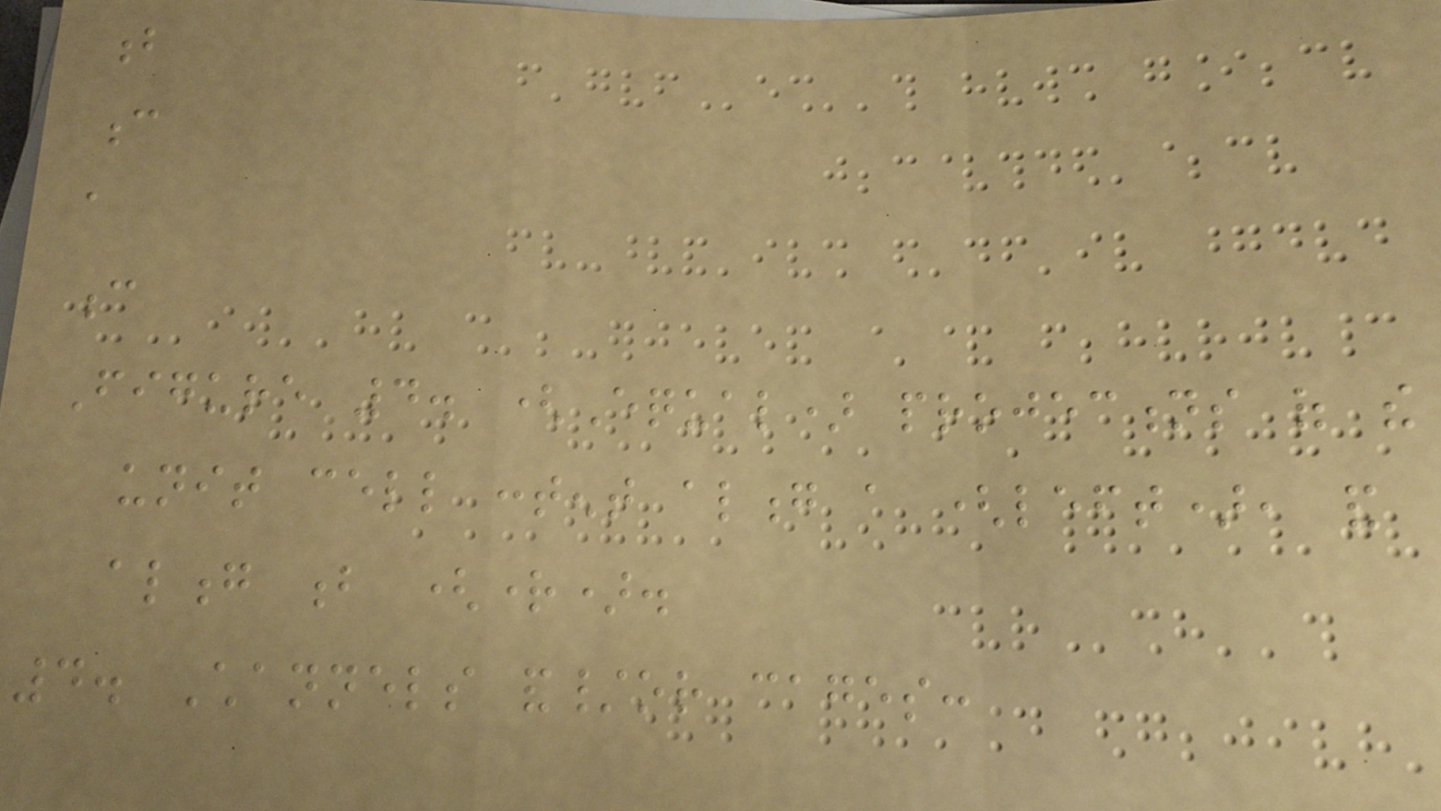b
c
a
c
Figure 4. (Equal) projections of the
unit cell content along a (left), and
along b (right).
4. Channels and/or cages:
